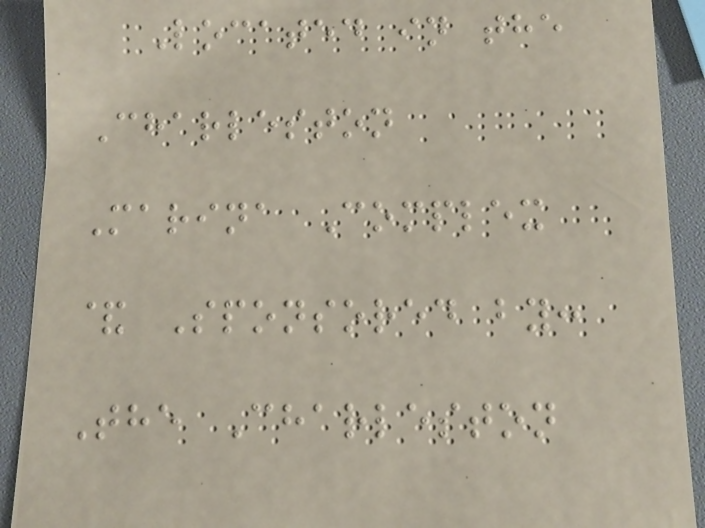Located in the
Charleston
Marina Complex
& Sponsored by:
The Charleston
